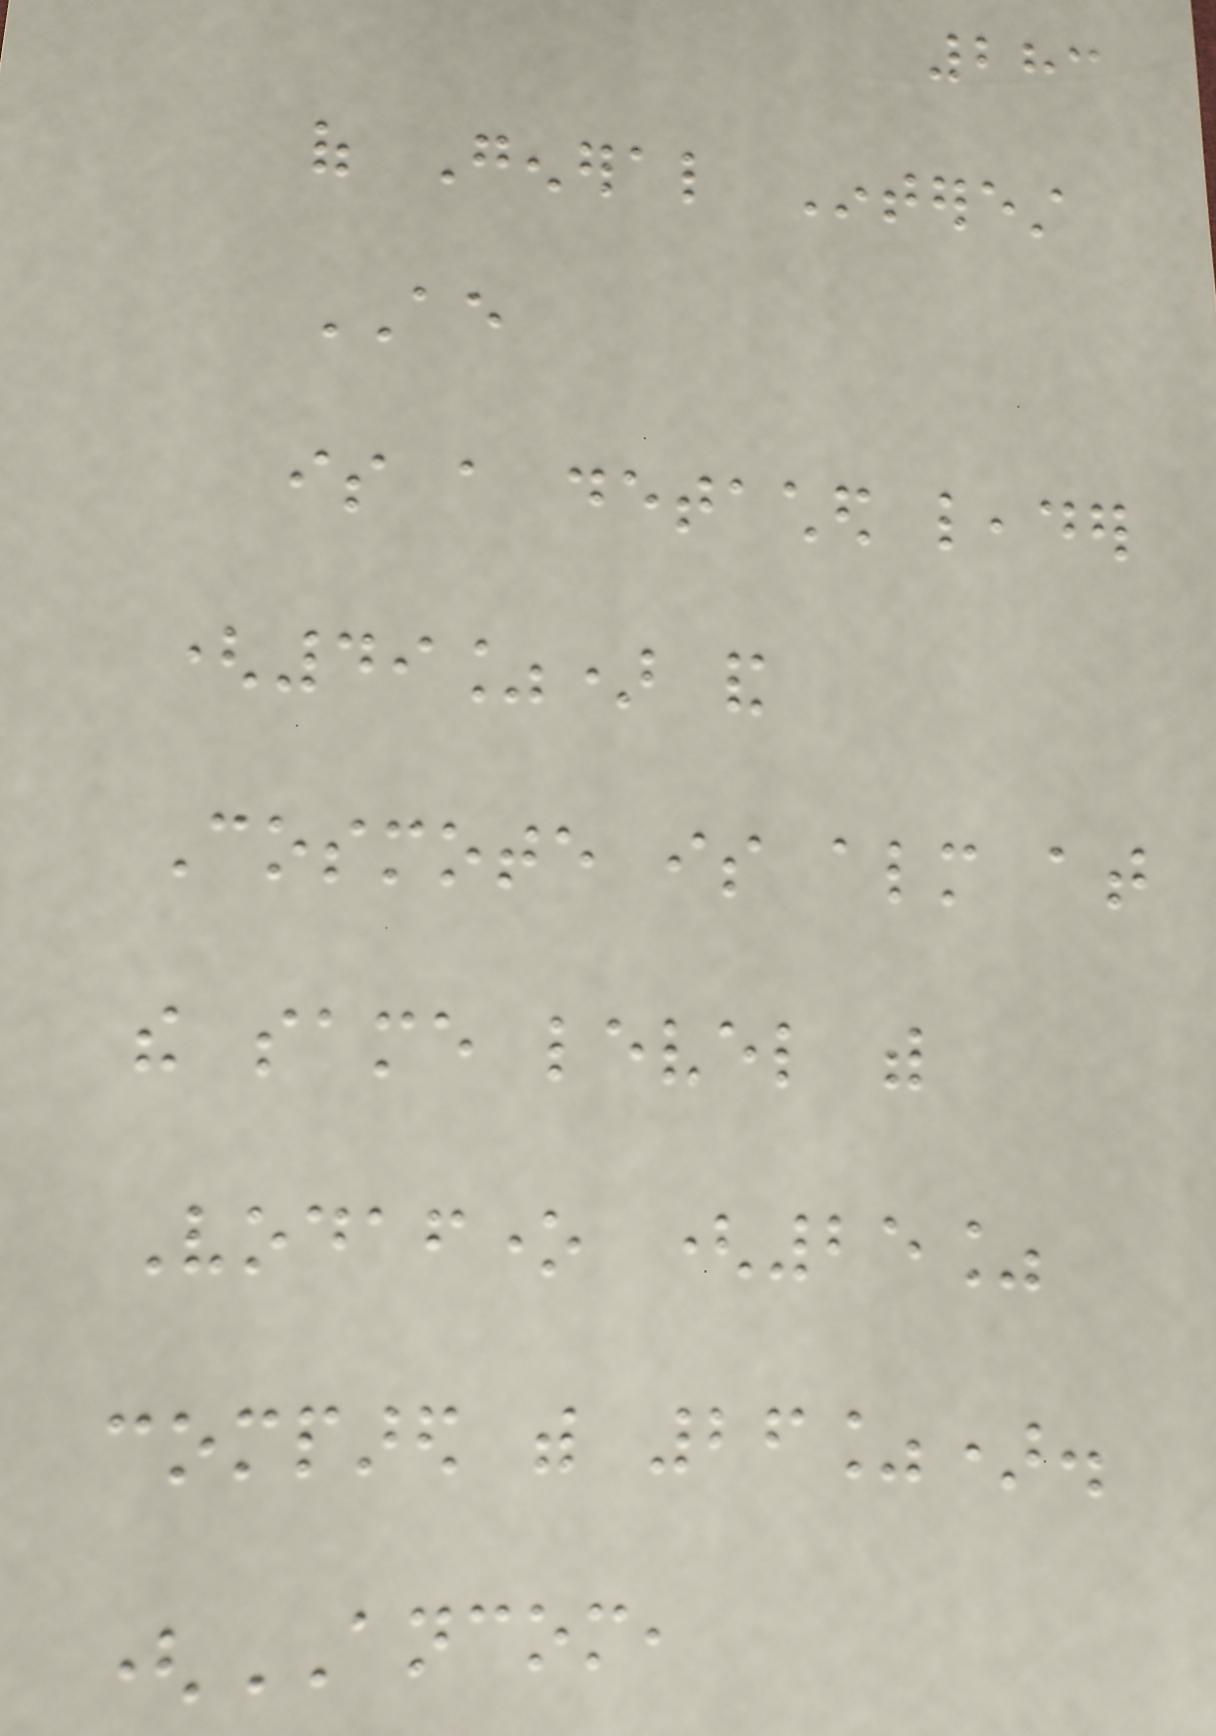283
of General Interest
AE
is a detached leader
(49%) and
Cosmote is almost at
the same level with
Vodafone (25%
compared with 26%).
(ANCOM,
